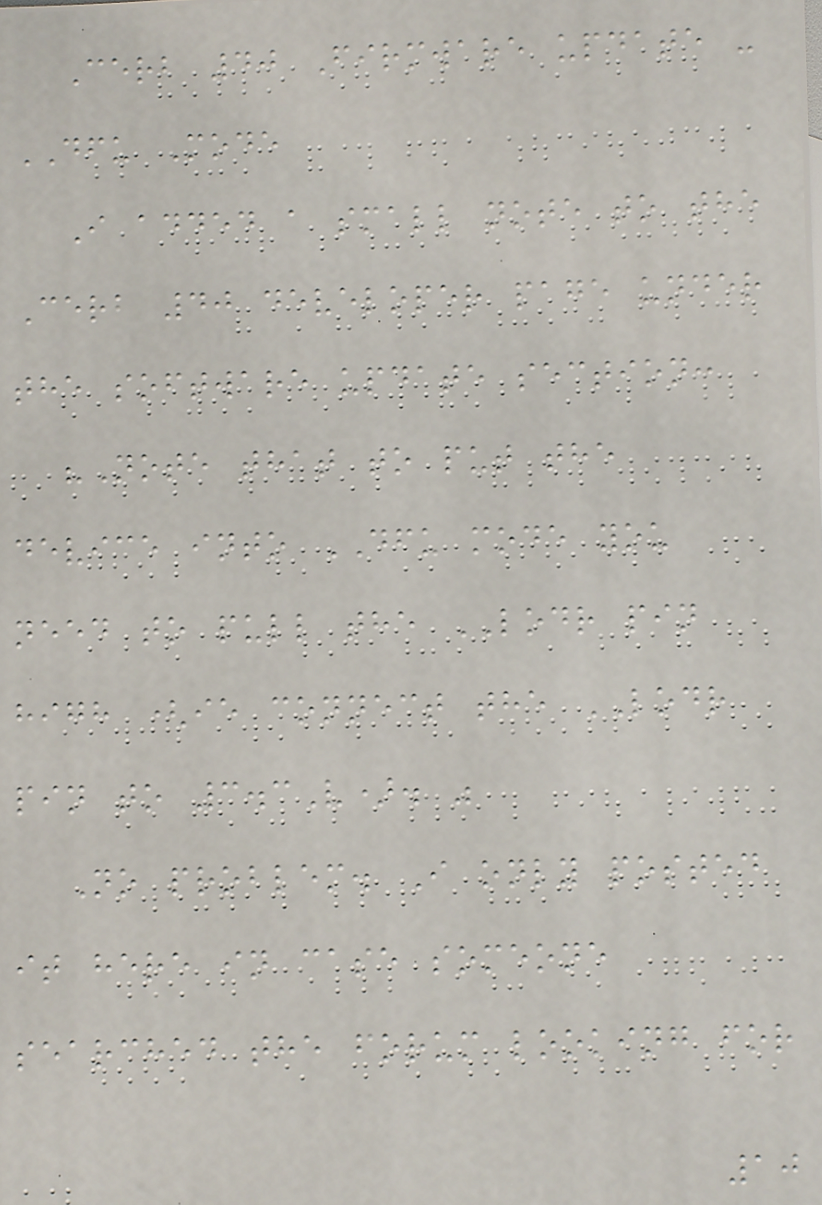Cerb 40 Firmware update -
DFU Mode
I added a small note to the
Cerb 40 developer page under
the software update section:
"Note that to put the
device into DFU mode you
need to pull the LODR pin
high (ie connect the LODR
pin to 3.3V). "
No problem. I only posted
it here in case someone
searched the forum looking for
10
